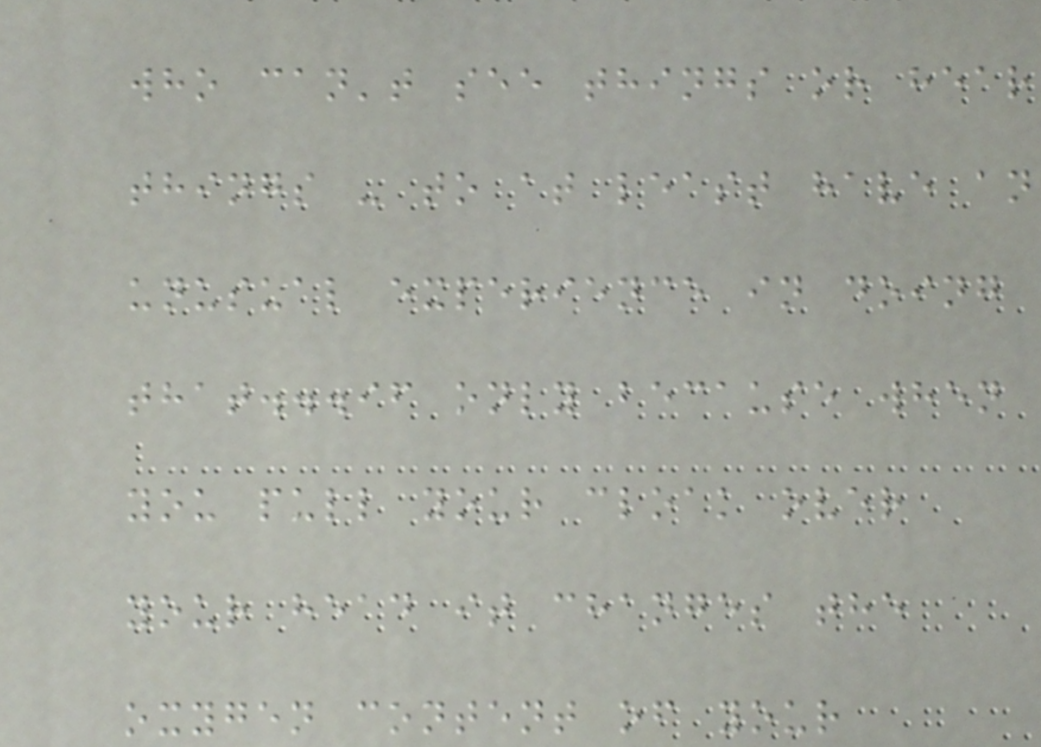who can't see things or hear
things - to at least have an
unusual experience in doing
that...if only because when
you pull your cloak over
your head it changes the
oxygen content of your
